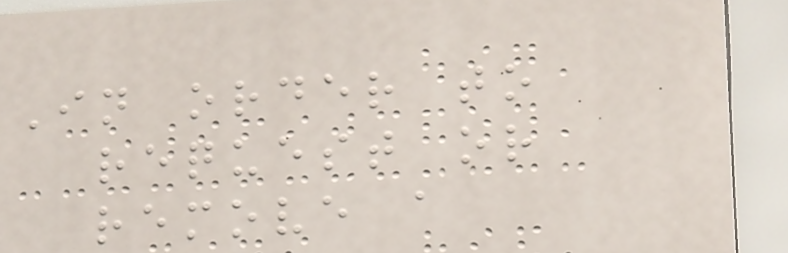In order to
request or
remove a
